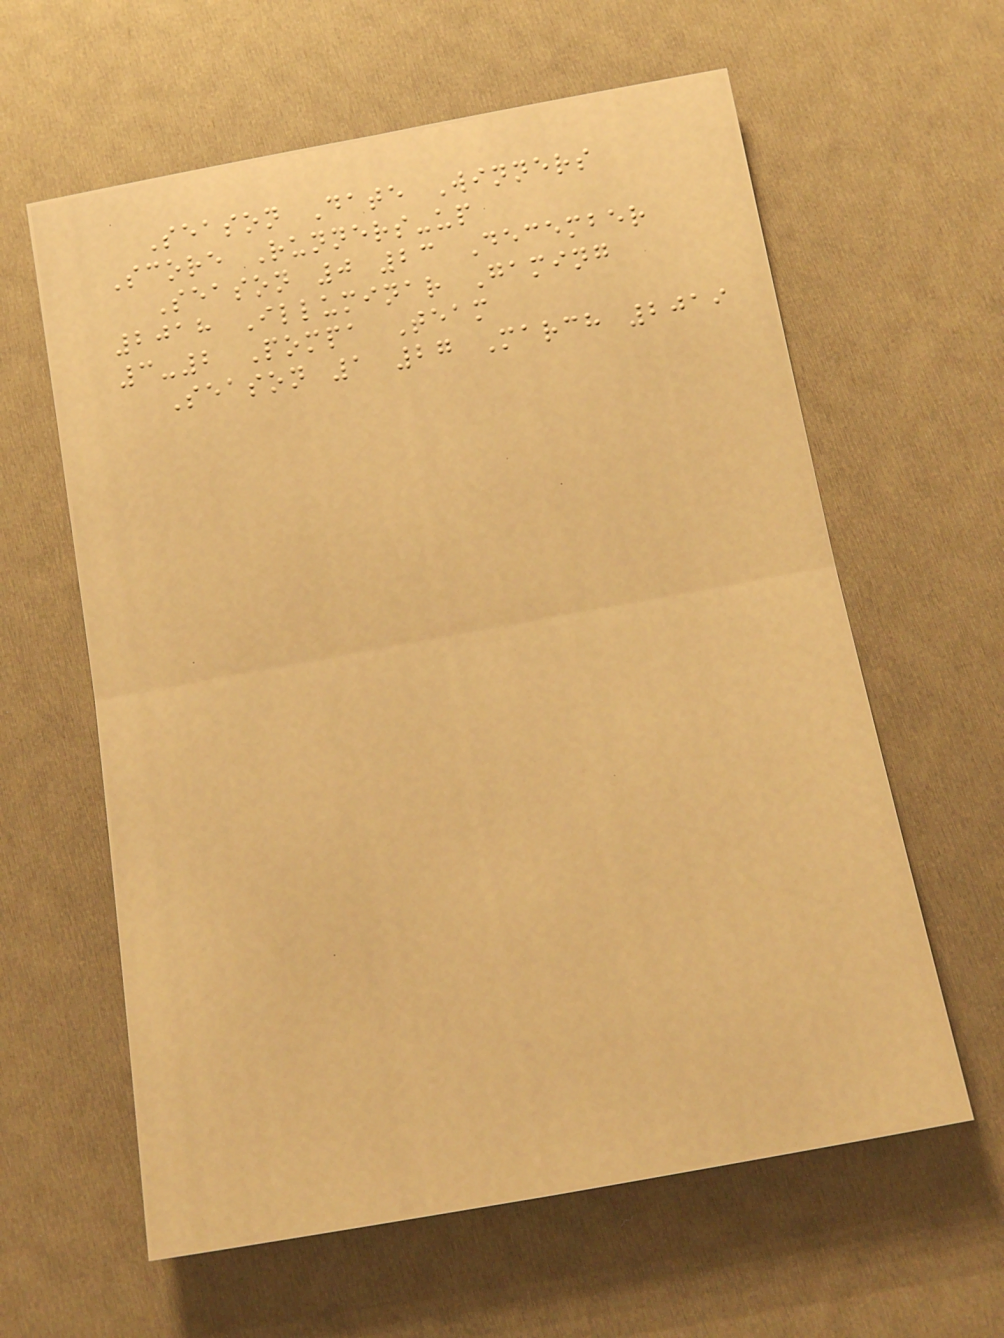Season Date Winners
Score Runners-up
Season 0 23 December
2018 Illuminar Gaming
3-2 Pompa Team
Season 1 27 March 2019
